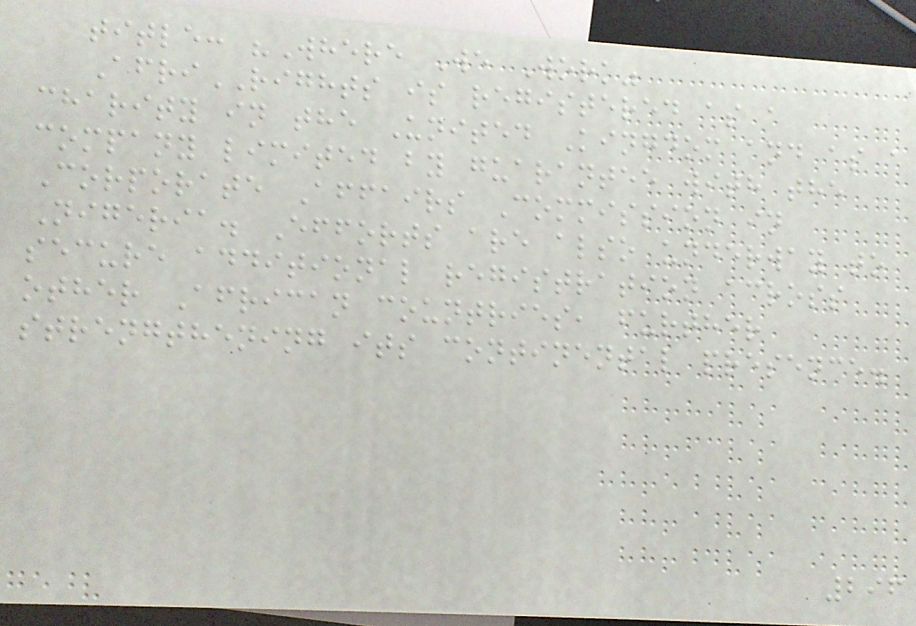title: "Where We Work"
AfriRIGHTS is registered as a
charity in the United Kingdom and as a
company limited by guarantee with the
Corporate Affairs Commission in
Nigeria. Efforts are also underway to
secure additional registration across
other African countries, further
strengthening its continental presence.
296
